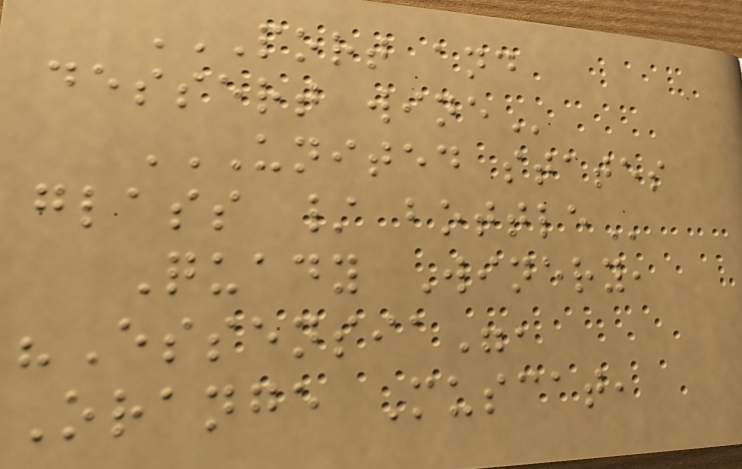PORT AND
DESSERT WINE
UNITED STATES
GLASS / BOTTLE
Quady Winery,
"Essensia",
Orange Muscat,
